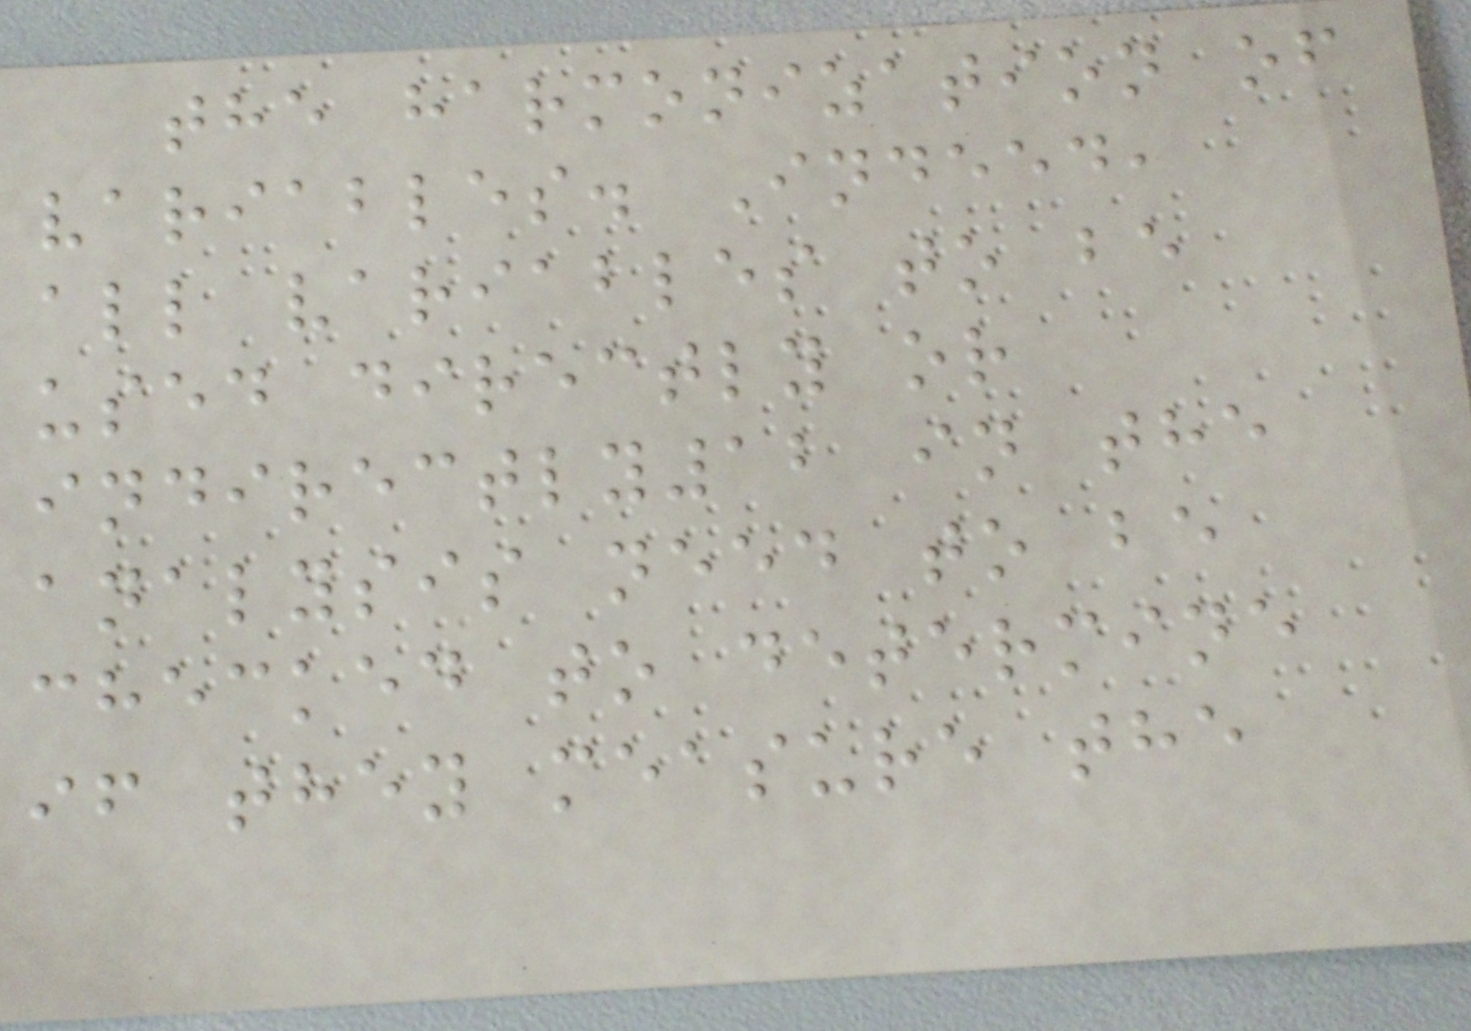the harmonization of
variables. Indeed,
all variables to be
used directly or
indirectly12 in the
analysis need to be
checked to determine
if they measure the
